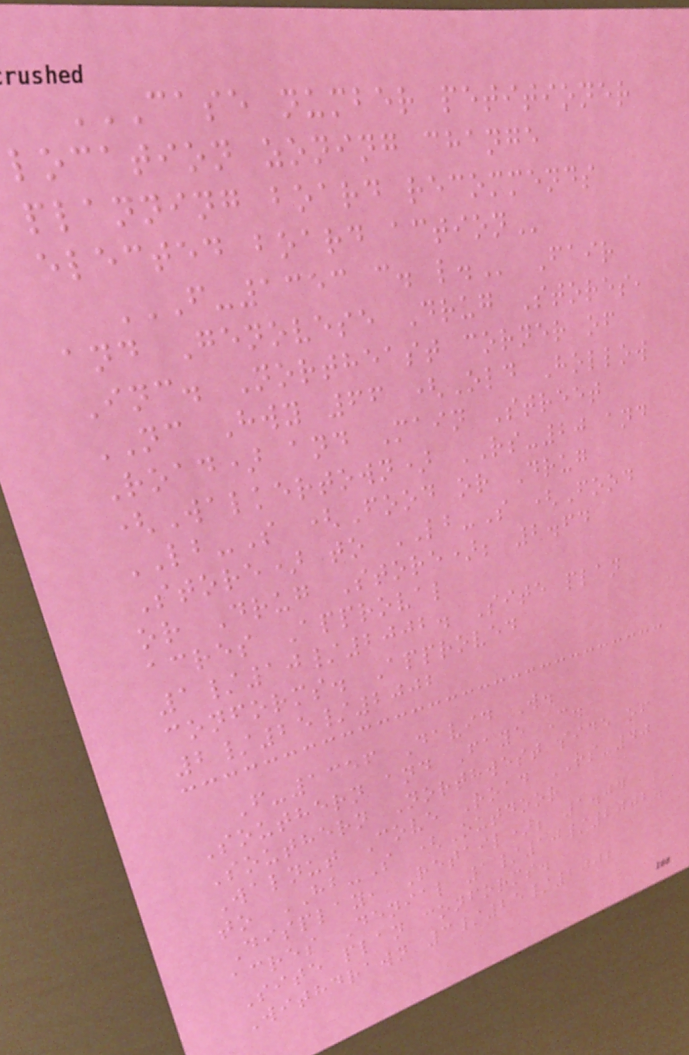CASE NUMBER PETITIONER
LOCATION ZONING CHANGE
PLANNING BOARD RECOMMENDS
ELECTED BOARD ACTION
F-1353 C. L. Fair
and Genovese Drug Stores,
Inc. Northeast corner of
NC Hwy 66 (Old Hollow
Road) and Main Street
(Walkertown) RS-20 and
LB-S (Food or Drug
Store) to LB-S (Food
or Drug Store); 2.64
acres Approval
1/10/2002. Site plan
conforms. Approved
2/25/2002
F-1356 David W.
Southern and Faye C.
Southern Northwest side of
Walnut Cove Road RS-40
to HB-S (Outdoor
Display, Retail); 1.04
acres Denial 1/10/2002.
Site plan conforms.
Withdrawn 3/25/2002
